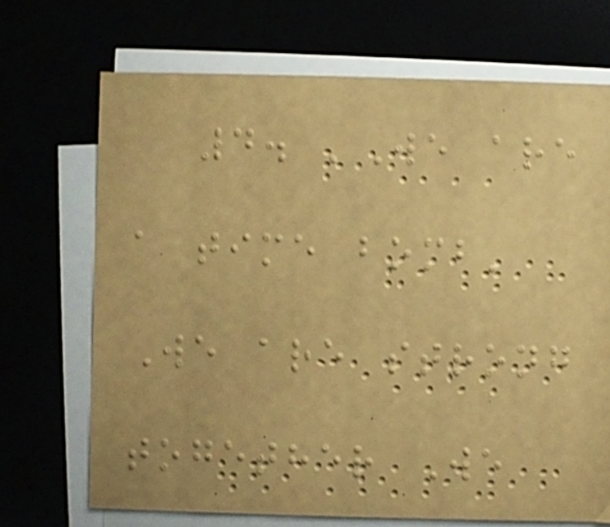4. 'We are
a time bomb'
We are strong
together We
